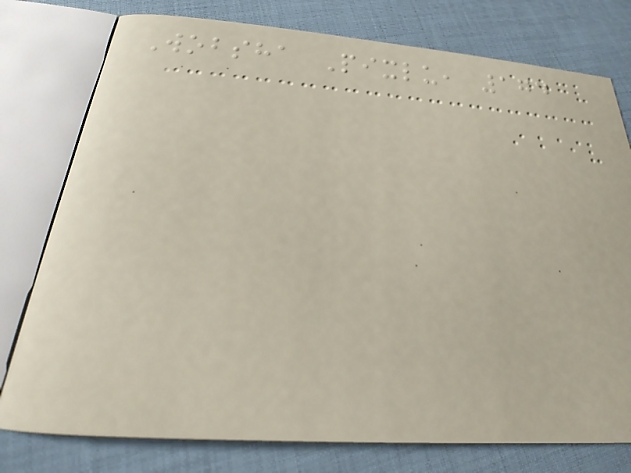Wobsha Pixlu, 174
